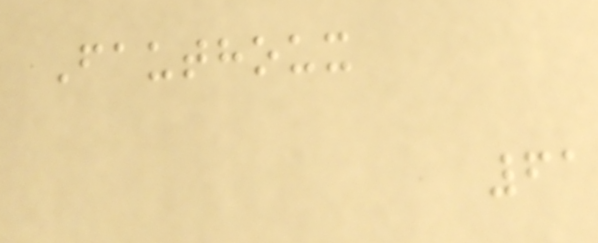Fauthoux
61
